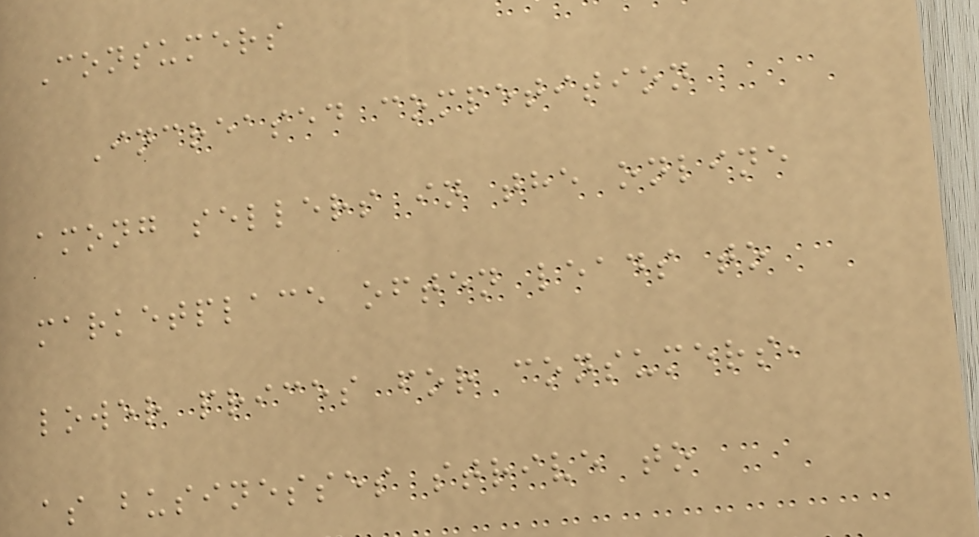Consumers
Increased competition
among sellers in the online
marketplace often leads to
lower prices for consumers,
as businesses strive to
